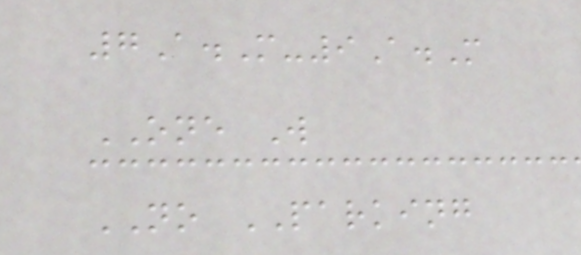7A.M-9A.M
ONE W
NO PARKING
